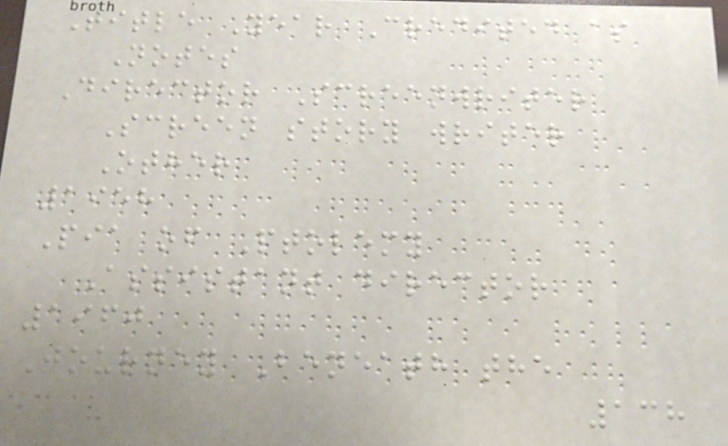Title Year Credited as
Notes
Director Screenwriter
Screen story writer
Other
1958
Pia of Ptolemy
Assistant director
1960
Journey Beneath the
138
